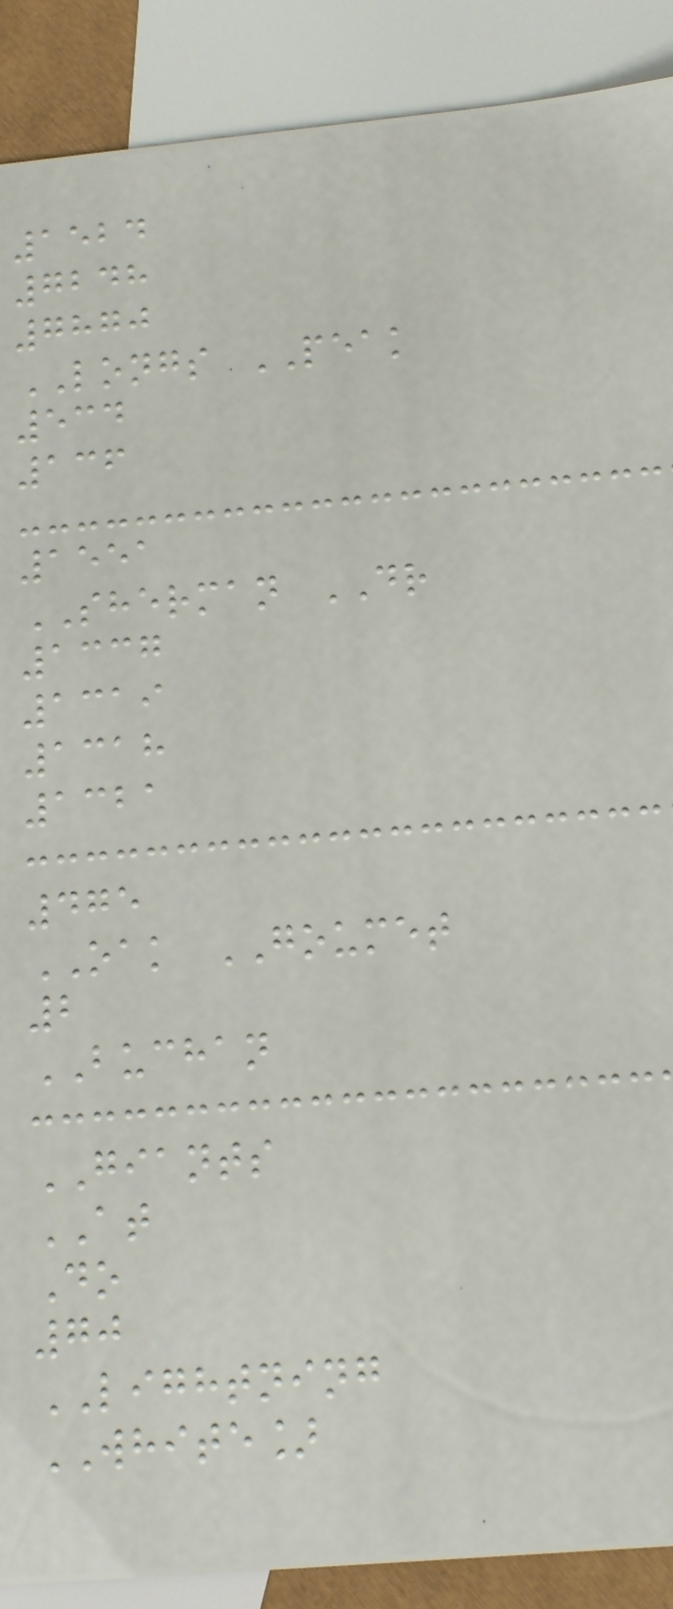1524
7248
7870
LONGS PEAK
534
136
1551
SHERMAN DR
1337
1319
1318
1321
475
OAK GOUMET
2
BUCHAN
GIANTS
AT
Do
70
LIGHTNING
WHITE]
